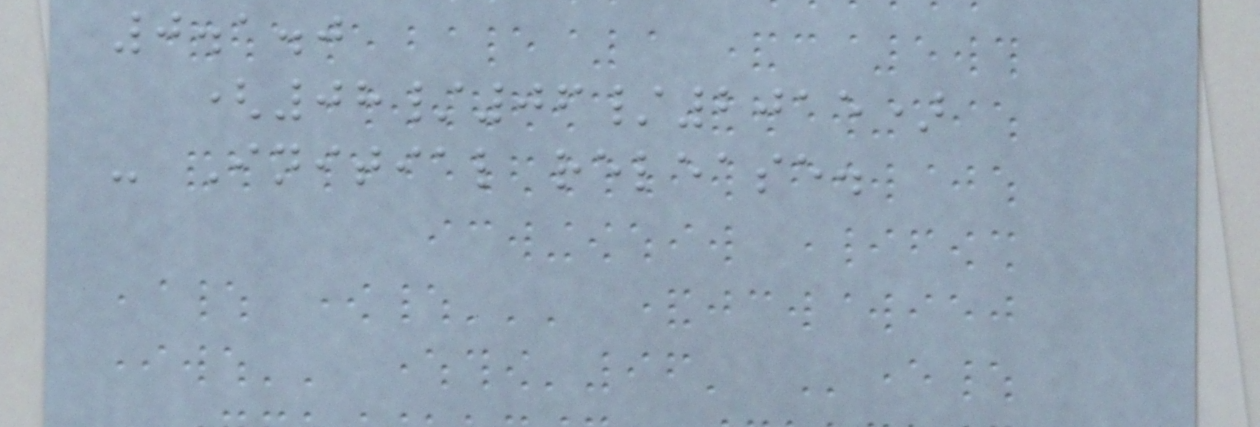0.1.0
(08/06/2015)
- Initial release.
